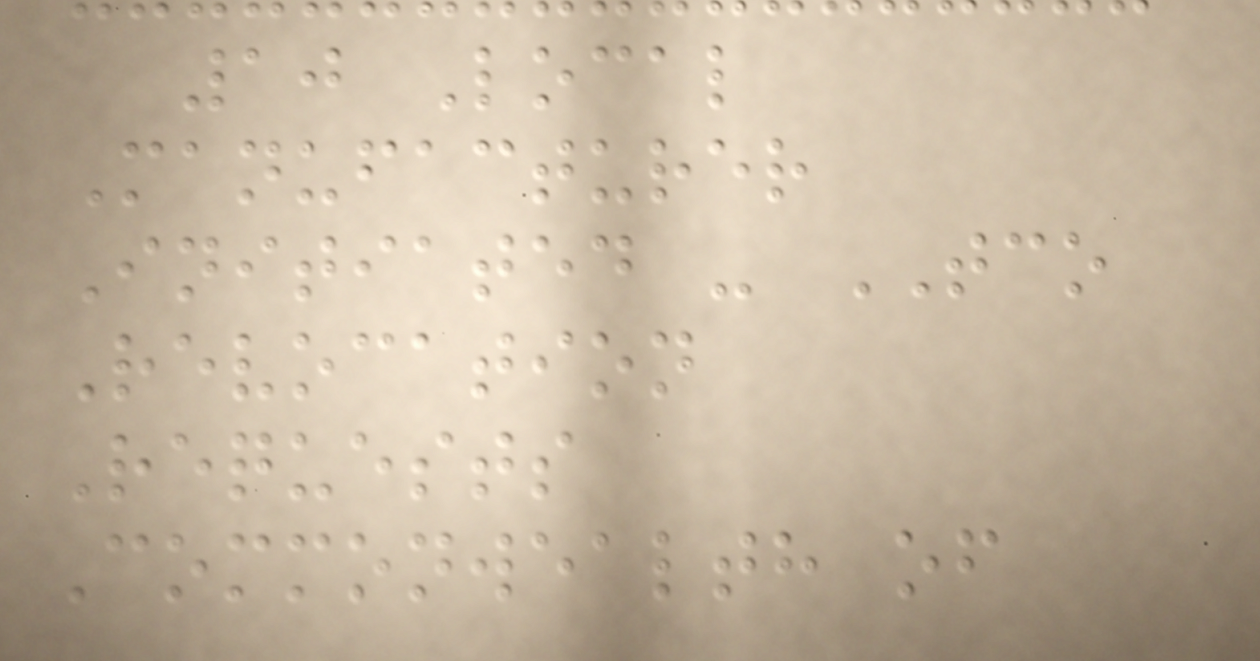10 Local
Manufacturer
Initiated - TCO
Revocation
Requests
Commonwealth of
